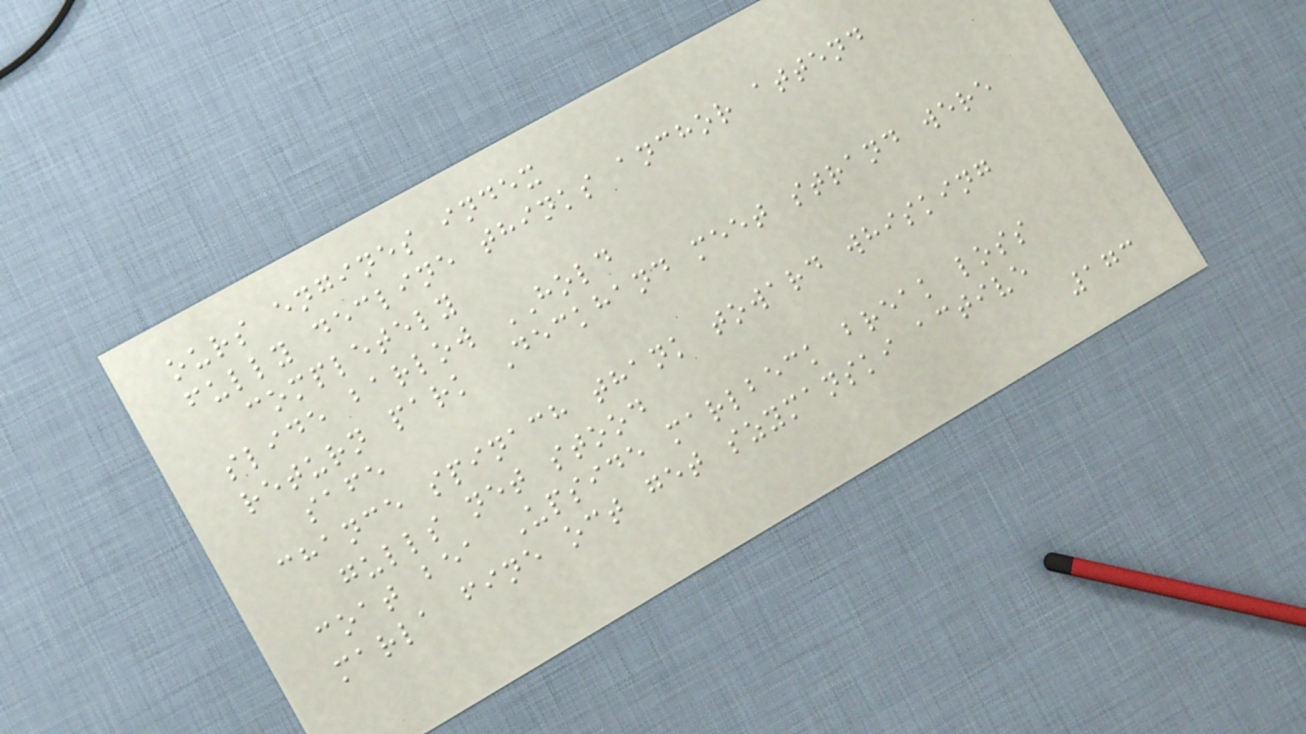ours engines index
fully decline thinks anchor attend
completely
slide barlow HOLD
return park Deckhand meet strand were
safe
chance spinach thank toward whisking
gulls net stood
coat bea Upside marlbeck break loss
marla fine oct get szymanski active
173
